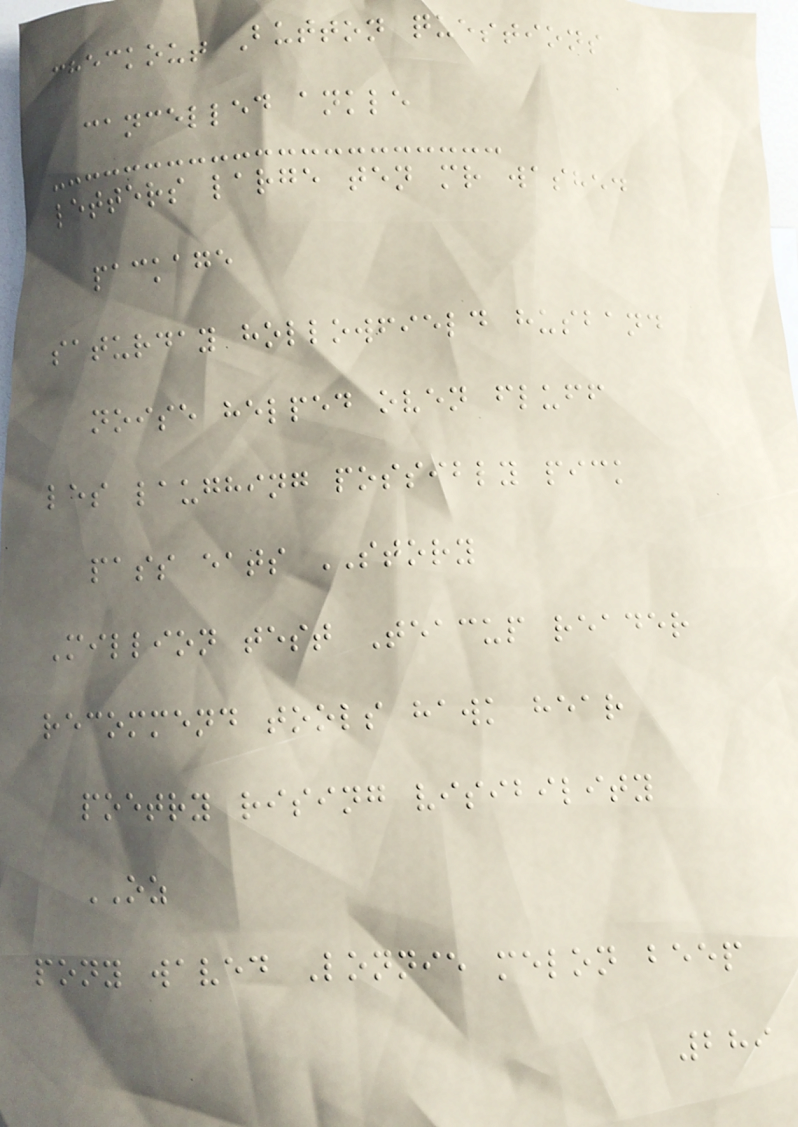checkout Button questions
cancelled ankle
letters large ten mr washed
package
saturday hollowfield husband
noise helped oven fluff
les laughing possibly pick
pass eats STORY
Million test Teacup reader
recommend tools hawk hear
poetry rising visibility
OZ
pony waved Lonnie melon beep
289
